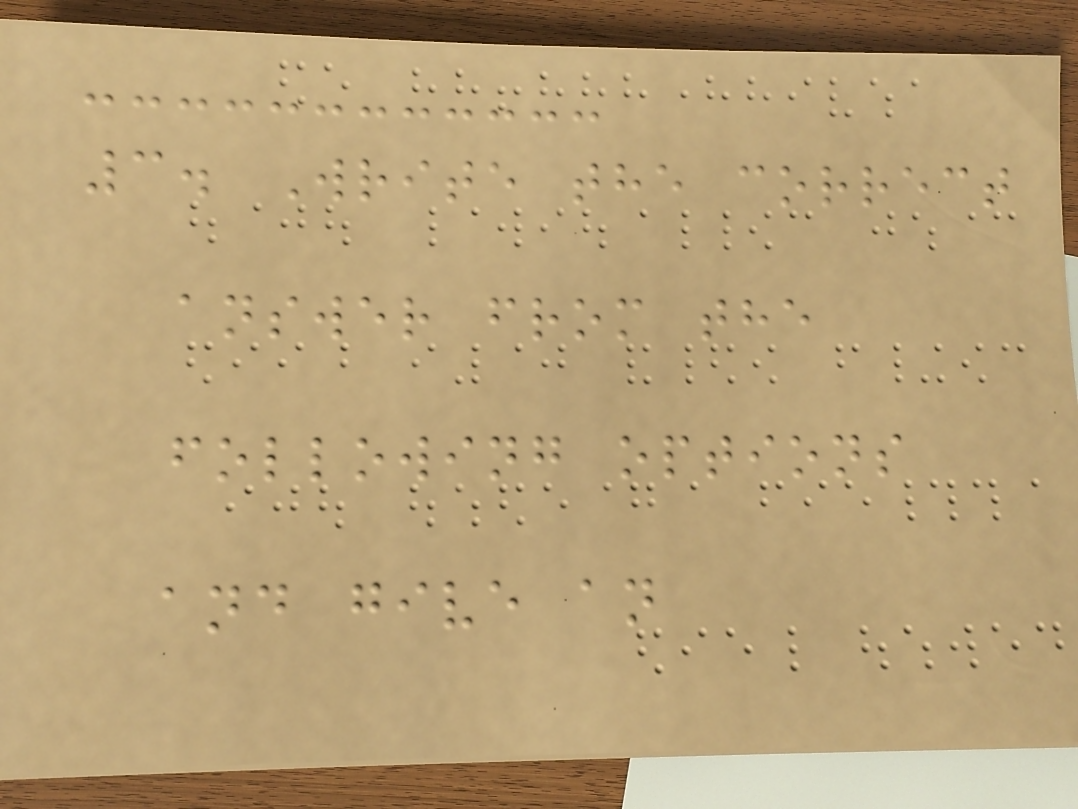3. Write the correct
answer from the
following options
and give an
